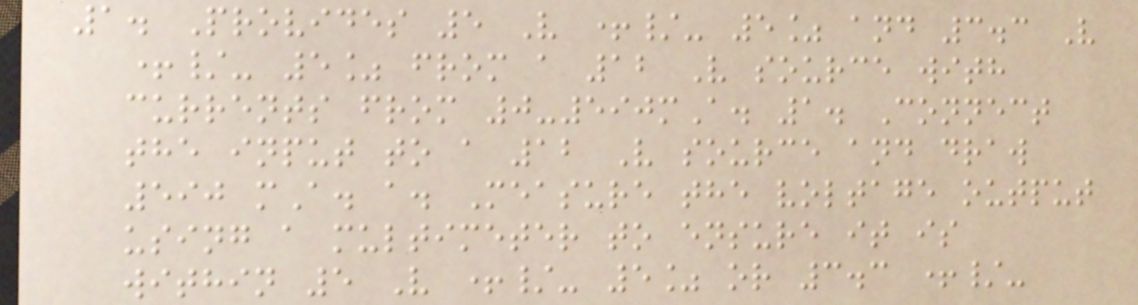1. Provides 5 V +/- 5% and 3.3 V
+/- 5% from a 12 V source with
currents from 0-590mA. 1. Connect
the input to a 12 V source and draw
590 mA. a. Measure the voltage output
using a multimeter to ensure it is
within 5 V +/- 5% or 3.3 +/-
